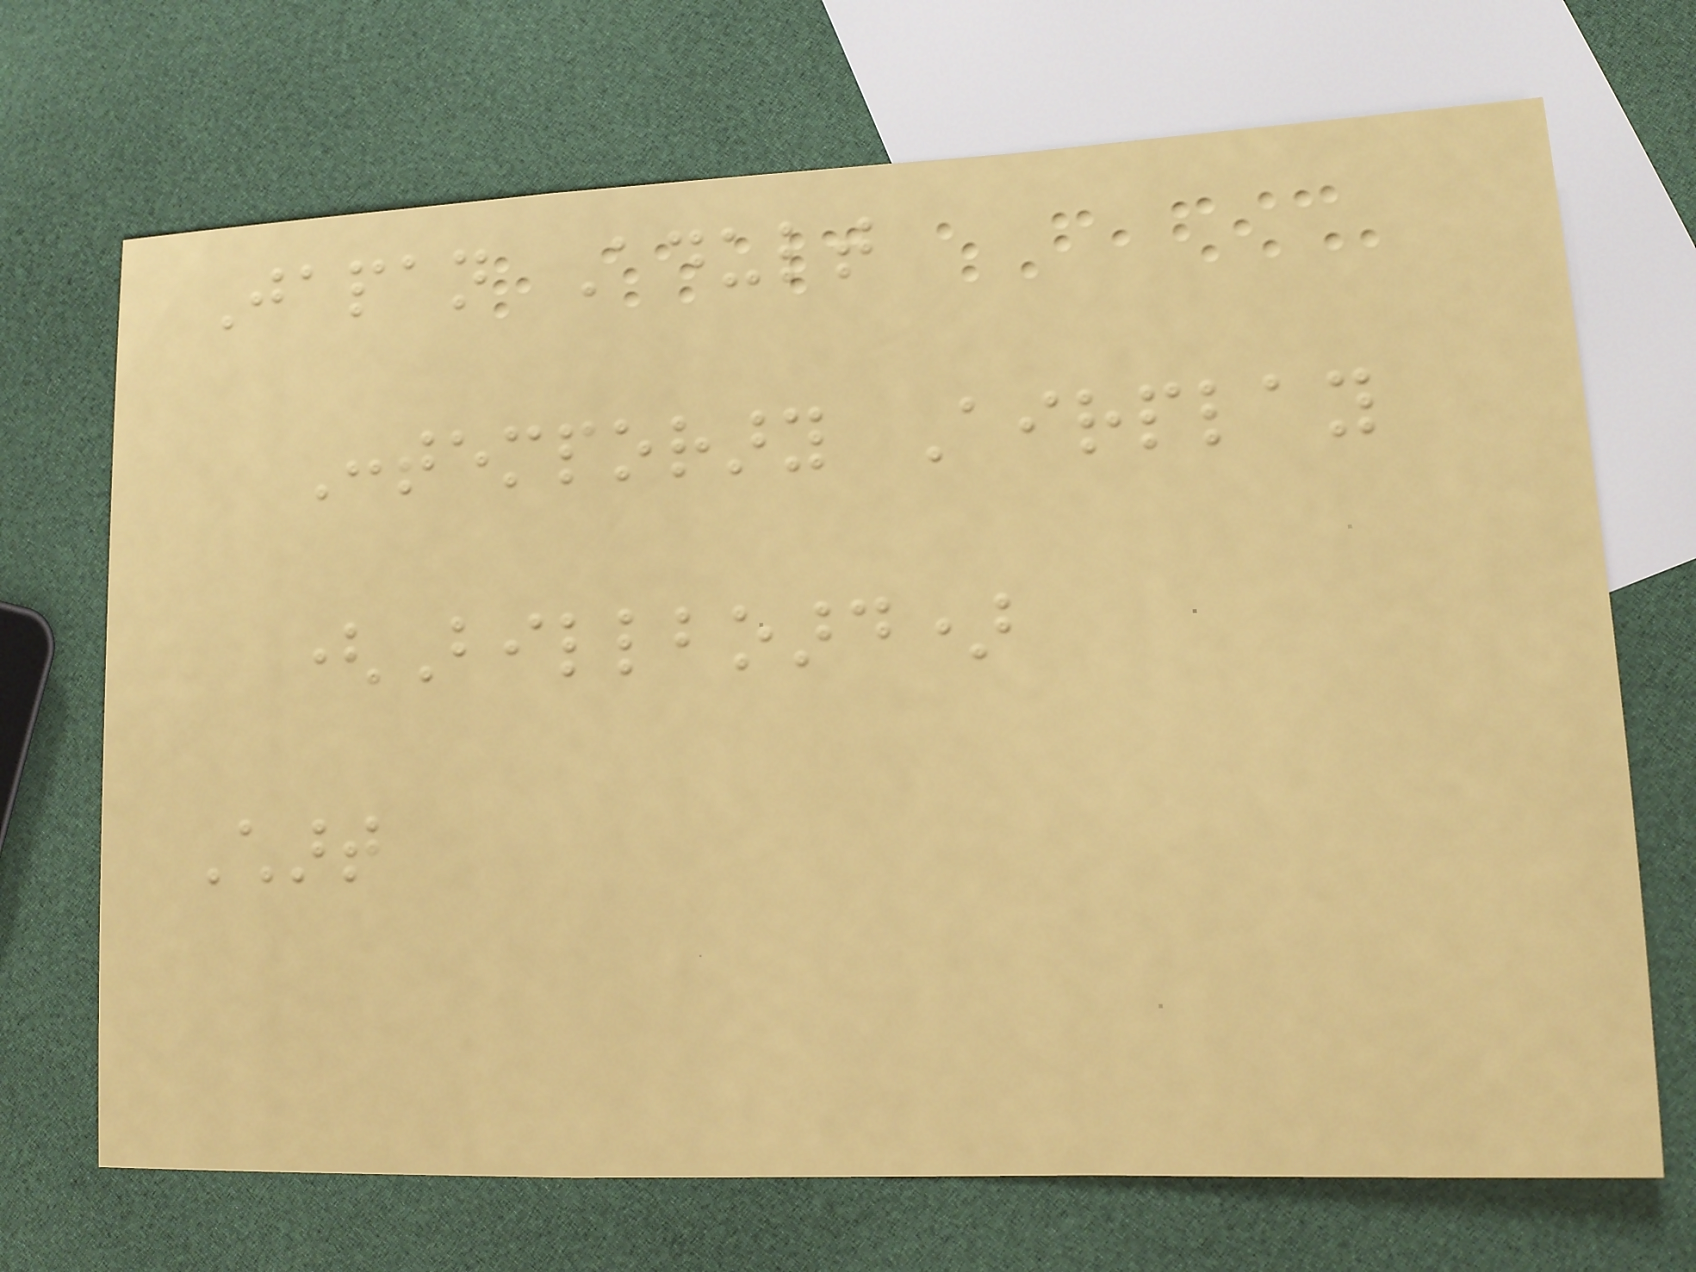Japan Adult
Contemporary Airplay
(Billboard)
Chart
